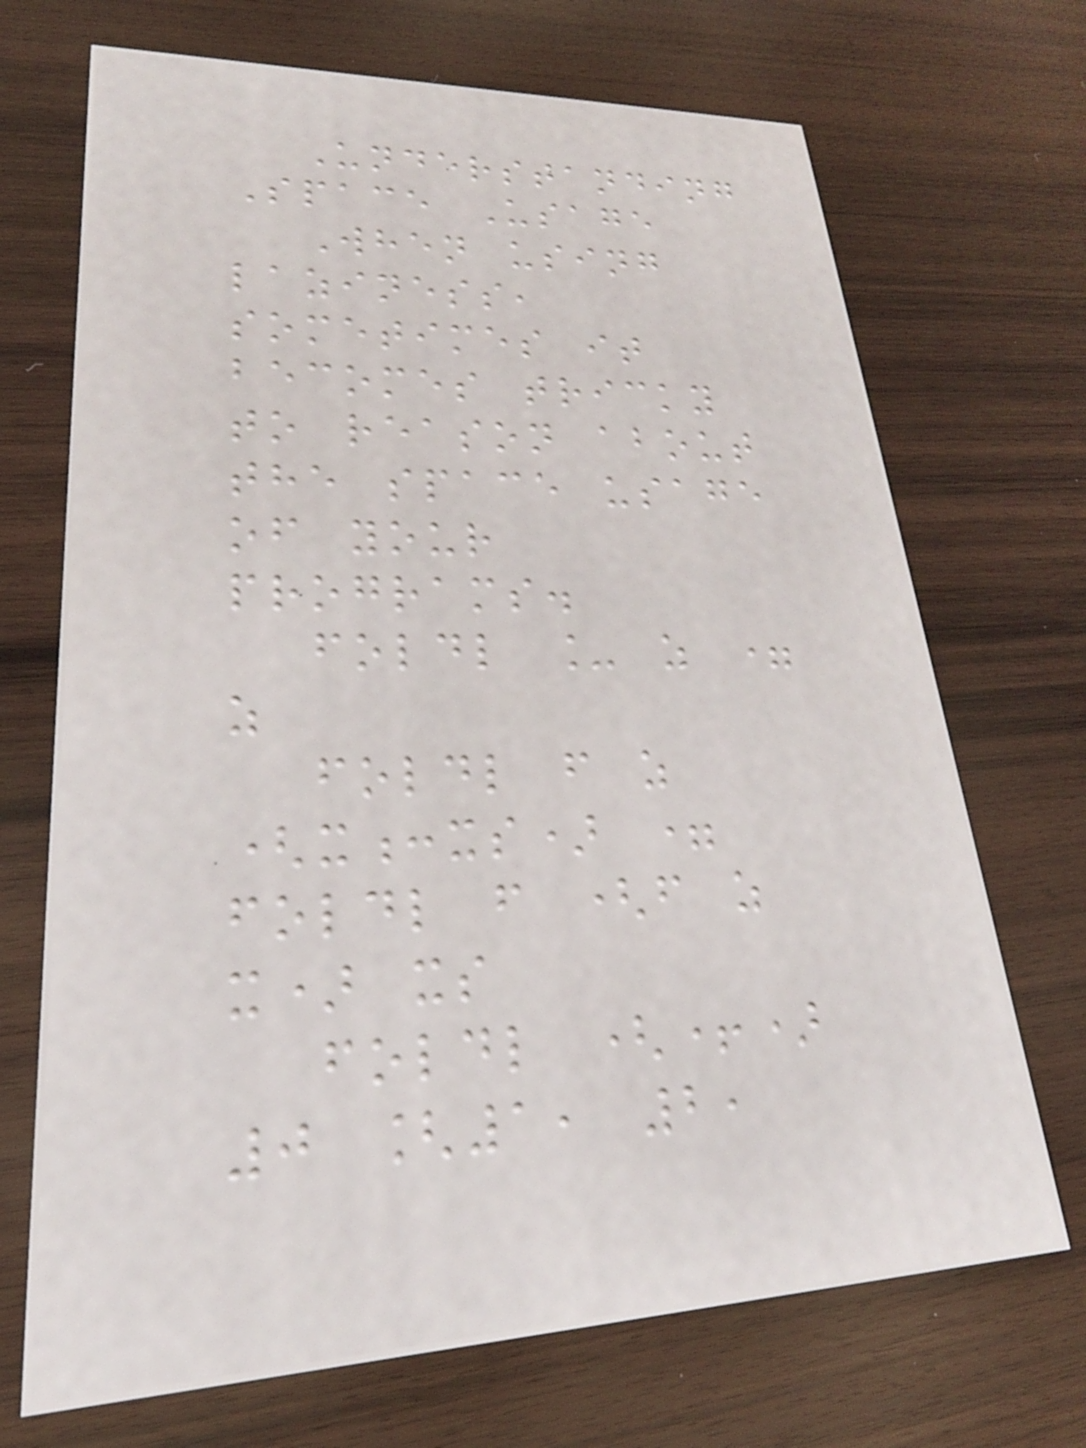Understanding
Space Usage
When using
laziness,
sometimes it
becomes tricky
to reason about
the space usage
of your
programs.
foldl _ z =
z
foldl f z
(x:xs) =
foldl f (f z
x) xs
foldl (+)
0 [1, 2,
